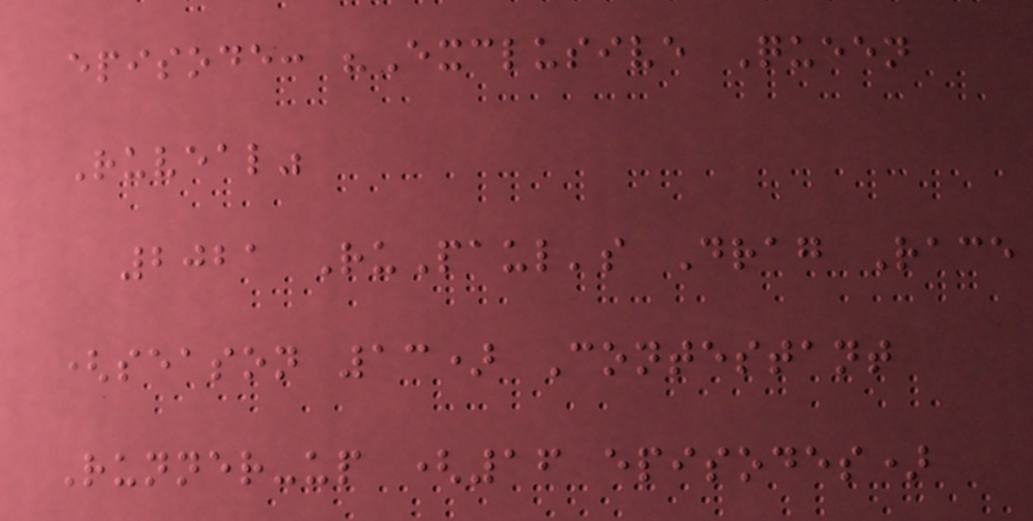episode: "Exclusive Queen
Ruveal"
2021 RuPaul's Drag Race
(season 13) Contestant
Runner-up (16 episodes)
